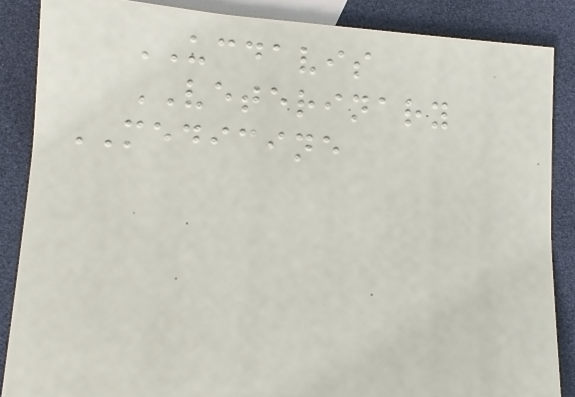UCDAVIS
VETERINARY
MEDICINE
